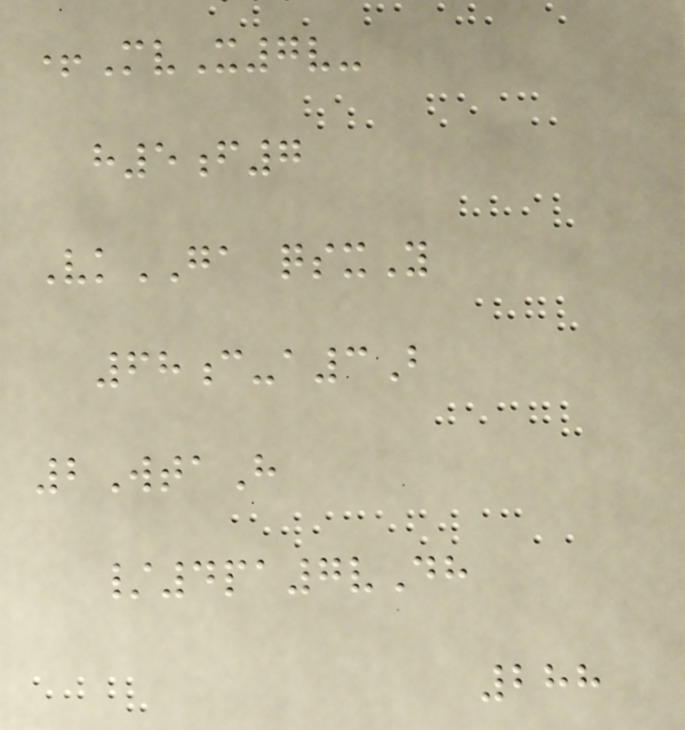+MvX7v-
h5f7
VkGA qsxY
68c-a3B
2WtaH
/4pa7vDh
288
